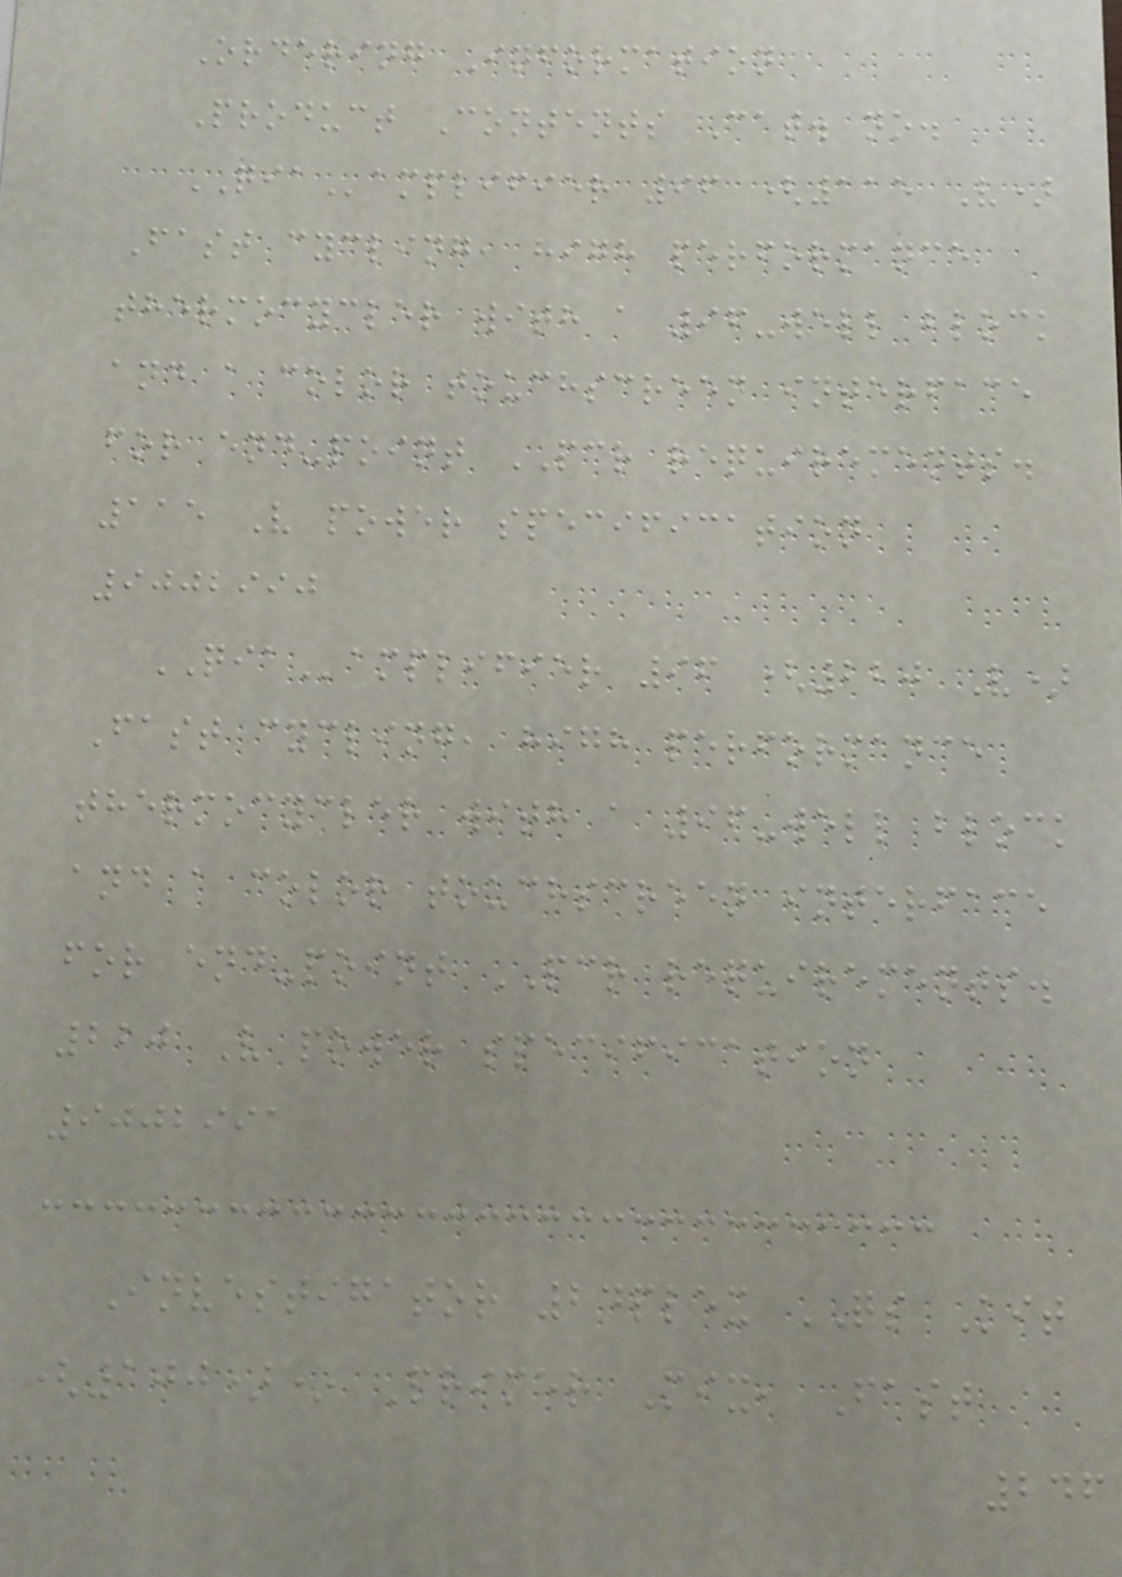Ordering Information
Product Contents Cat. no.
QIAamplifier 96 (115 V)
Fast cycling, high performance
thermocycler with a 96-well block
and a color touchscreen interface
for end-point PCR requirements.
115 V power specification
9002990
QIAamplifier 96 (220 V)
Fast cycling, high performance
thermocycler with a 96-well block
and a color touchscreen interface
for end-point PCR requirements.
220 V power specification
9002991
Investigator 24plex QS Kit
(100)* Primer Mix, Fast
246
